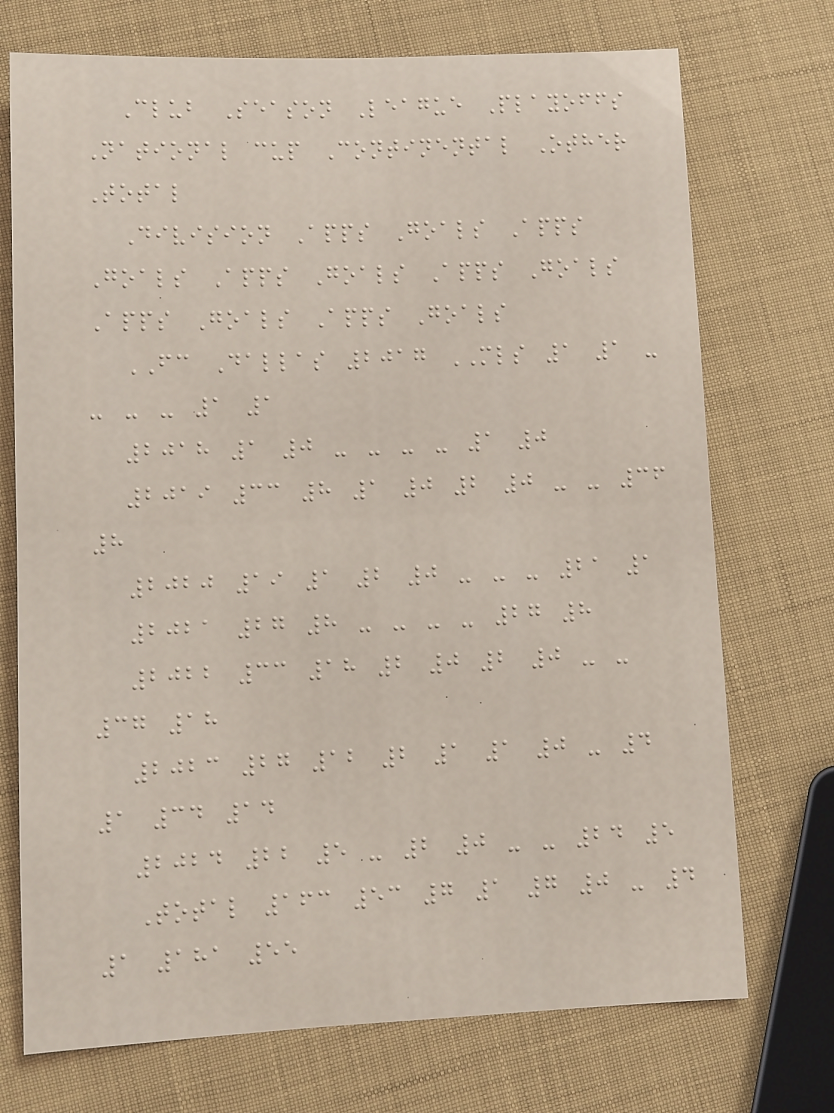Club Season League Playoffs
National cup Continental Other
Total
Division Apps Goals Apps
Goals Apps Goals Apps Goals
Apps Goals Apps Goals
FC Dallas 2017 MLS 1 1 -
- - - 1 1
2018 1 0 - - - - 1 0
2019 33 8 1 0 2 0 - - 36
8
2020 19 1 2 0 - - - 21 1
2021 27 8 - - - - 27 8
2022 33 18 2 0 2 0 - -
37 18
2023 27 12 2 1 1 0 - 4
1 34 14
2024 22 5 - 2 0 - - 24 5
Total 163 53 7 1 7 0 - 4
1 181 55
